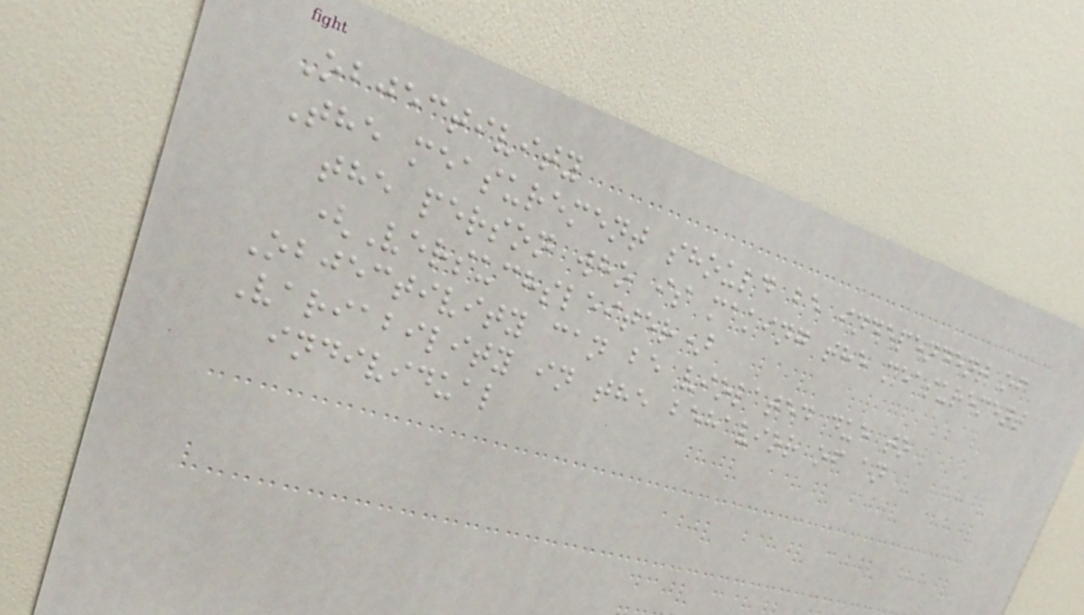Objectivity
The measurement should be independent of
the person who is making the measurement
(Versuchsleiter)
Objectivity can be violated due to
Variability in the behavior of an
individual
